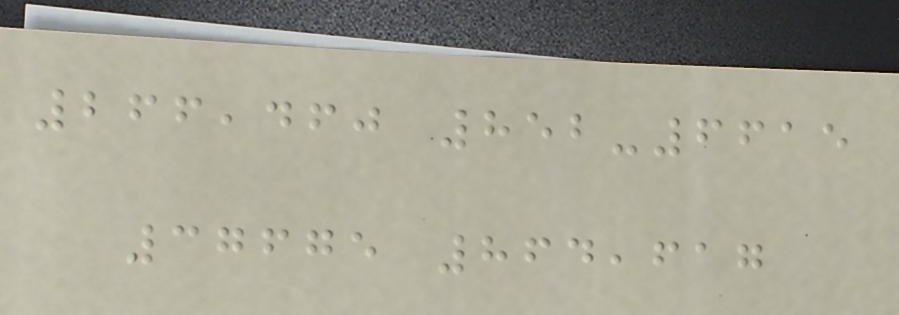266,460 852-6615
37675 864,617
